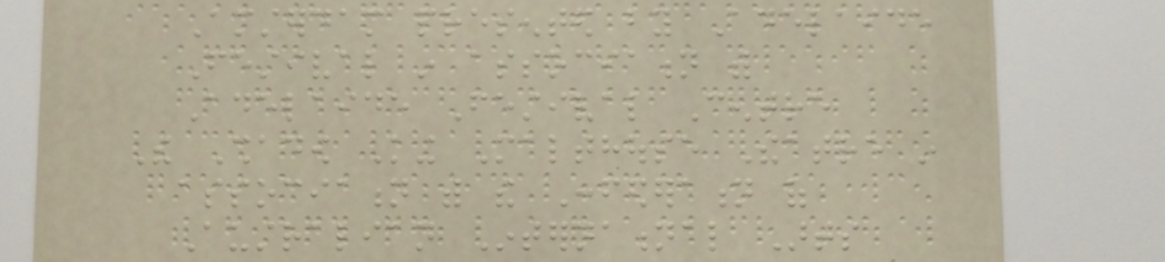Amsterdam presented by Adelaide
Festival in association with
Adelaide Festival Centre
The Shadow King Malthouse Theatre in
association with the Confederation of
Australian International Arts
